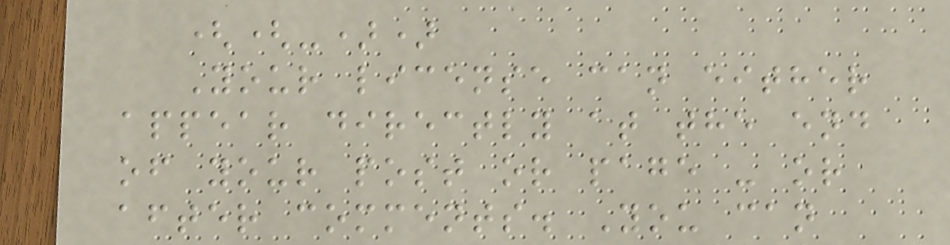((-))
Your license can either
appear directly at the end
of your post or page - or
after comments. You can
